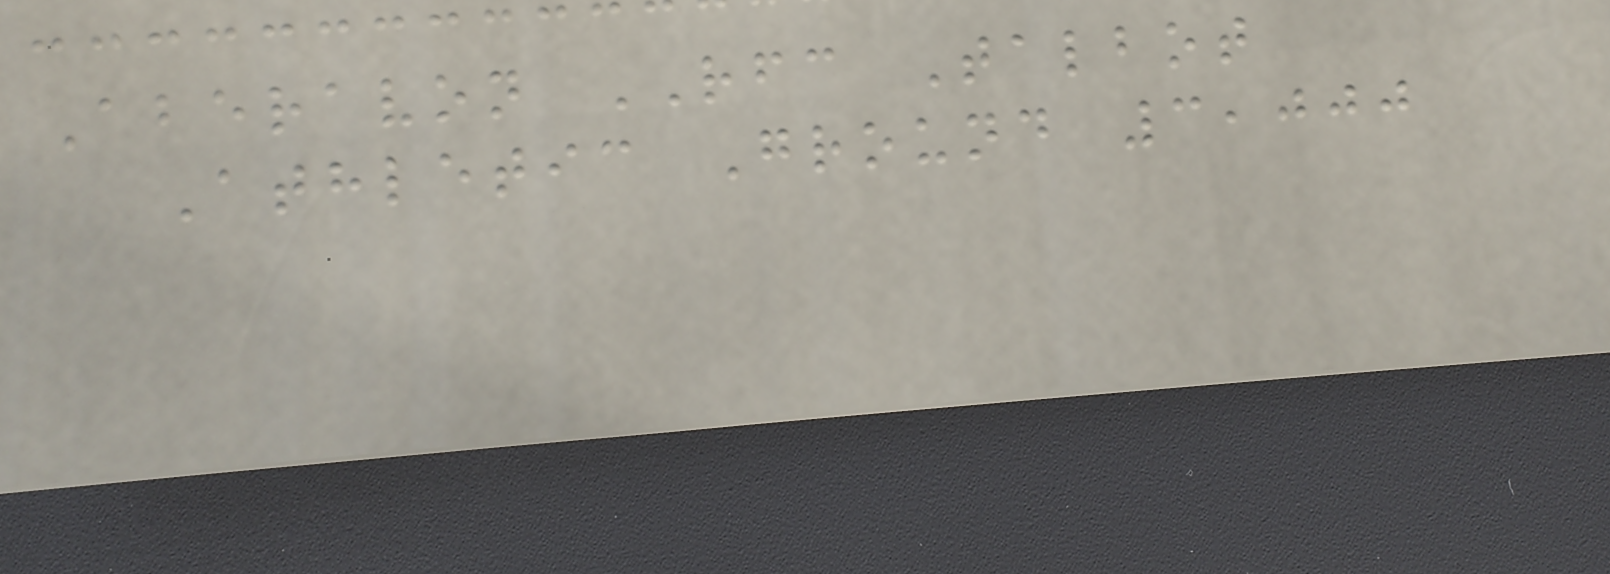Aberavon RFC Talbot
Athletic Ground 3,000
